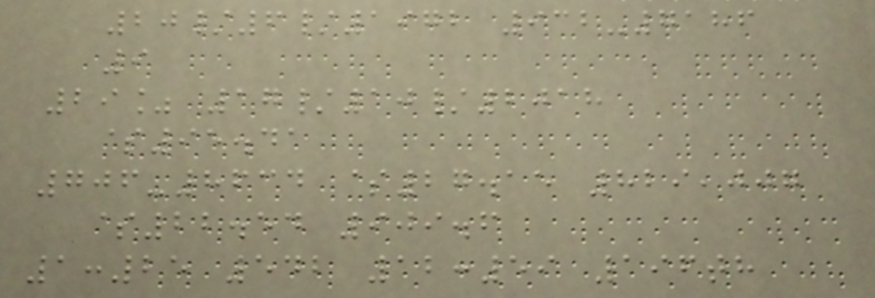20/6/1972 932-7186
9
29% 17/10/2018
$95.41
706-8634 $27.15 829,007
$22.54 909.6
1:25 542 12:59 196th
